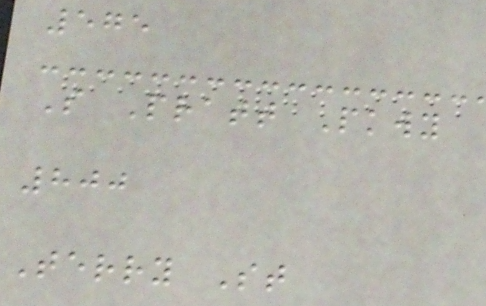575
S Pratt Pkwy
800
Terry St
